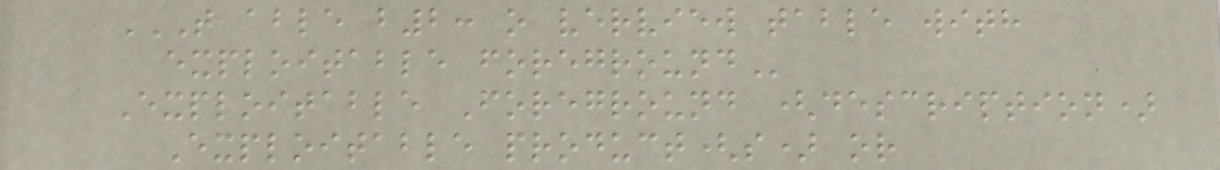T ABLE B2: O VERVIEW TABLE WITH
EXPLOITABLE FOREGROUND
Exploitable Foreground (description)
Exploitable product(s) or
